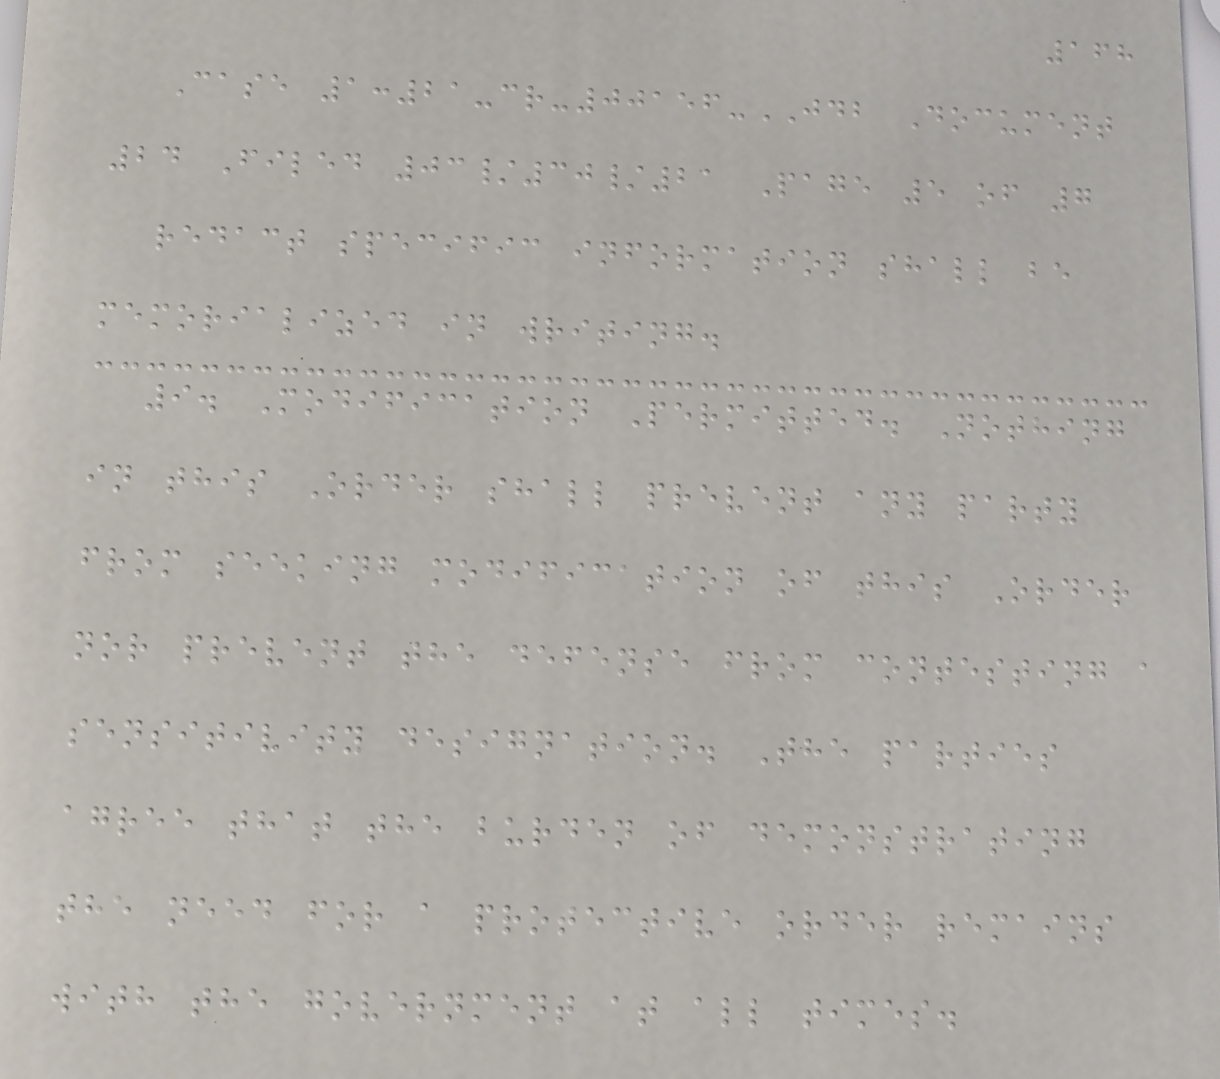168
Case 1:21-cr-00156-JDB Document
24 Filed 03/30/21 Page 5 of 7
redact specific information shall be
memorialized in writing.
9. Modification Permitted. Nothing
in this Order shall prevent any party
from seeking modification of this Order
nor prevent the defense from contesting a
sensitivity designation. The parties
agree that the burden of demonstrating
the need for a protective order remains
with the government at all times.
